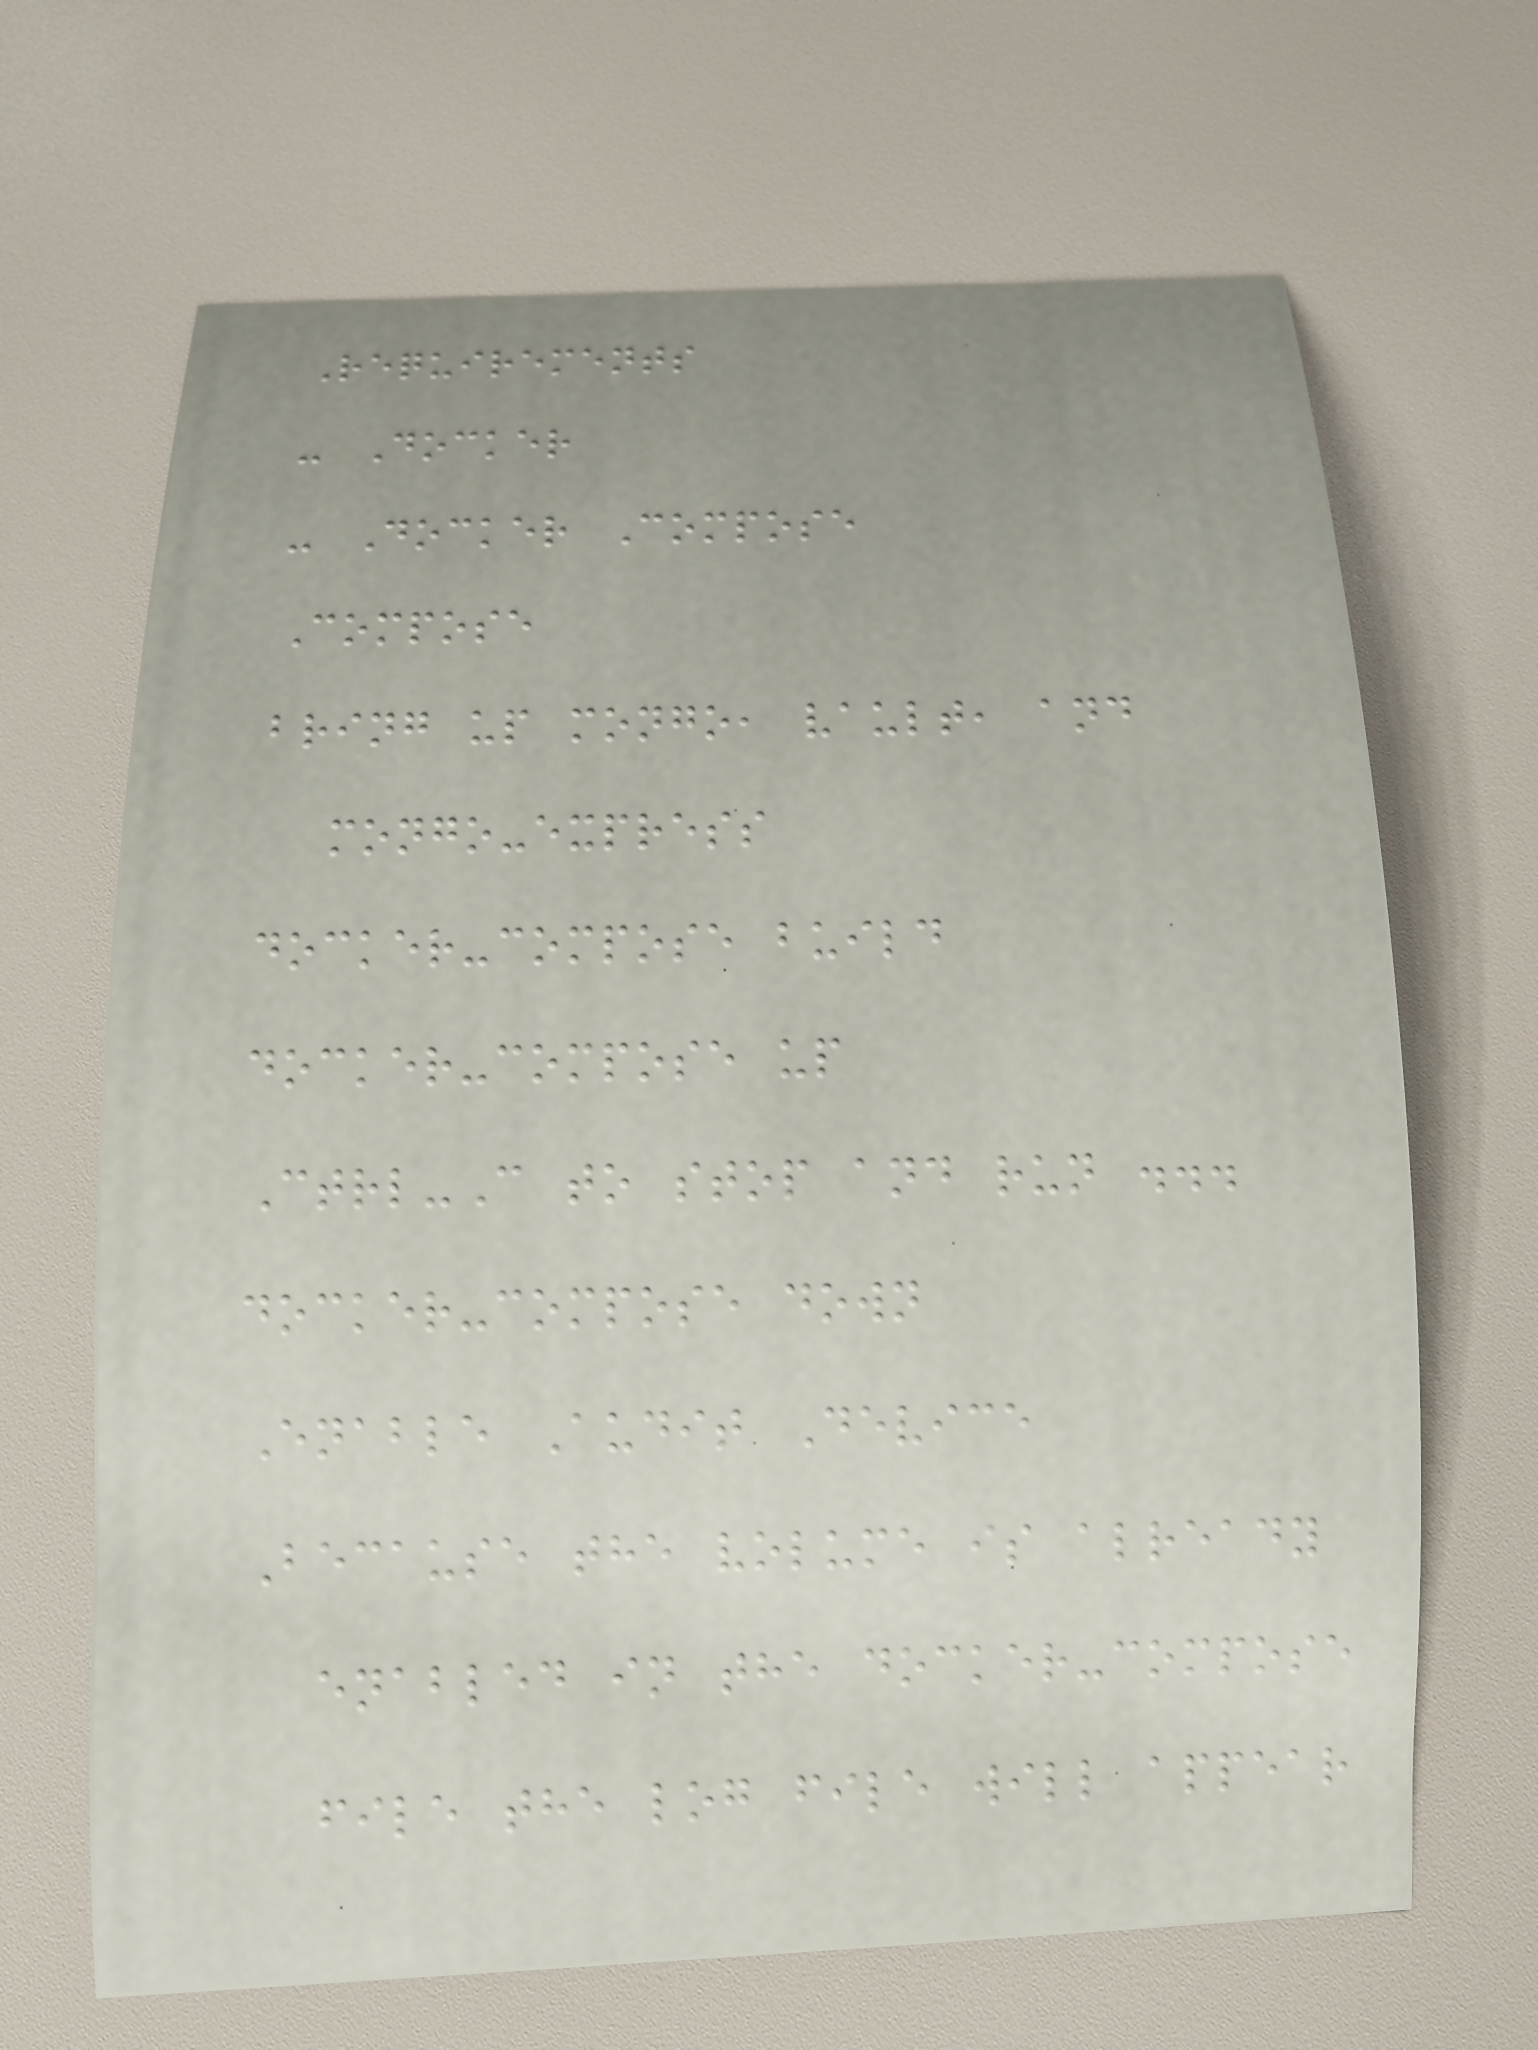Requirements
- Docker
- Docker Compose
Compose
bring up mongo, vault, and
mongo-express
docker-compose build
docker-compose up
Ctrl-C to stop and run ...
docker-compose down
Enable Audit Device
Because the volume is already
enabled in the docker-compose
file the log file will appear
